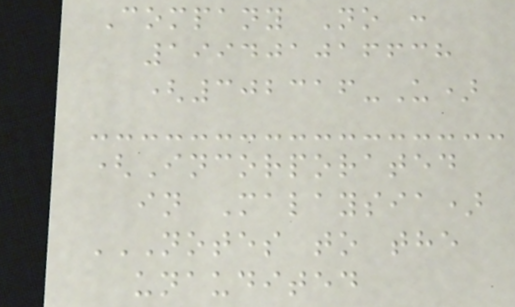Company No :
199401016638
(302316-U)
(Incorporated
in Malaysia)
NOTES TO THE
UNAUDITED
